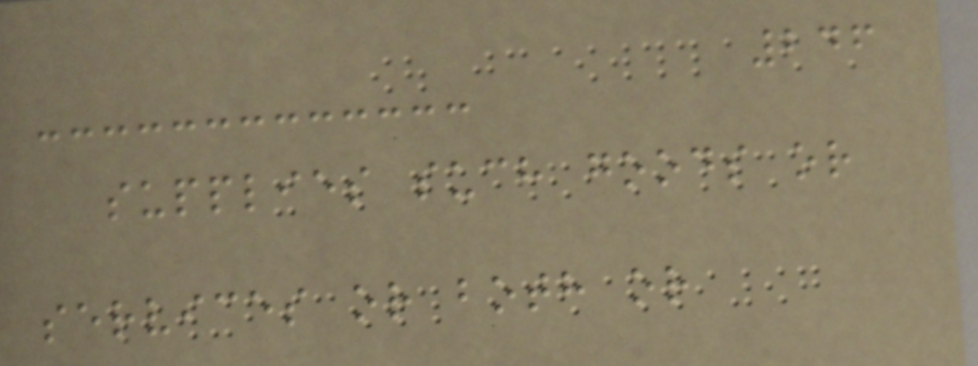246
supplies such goods or
services or both or
